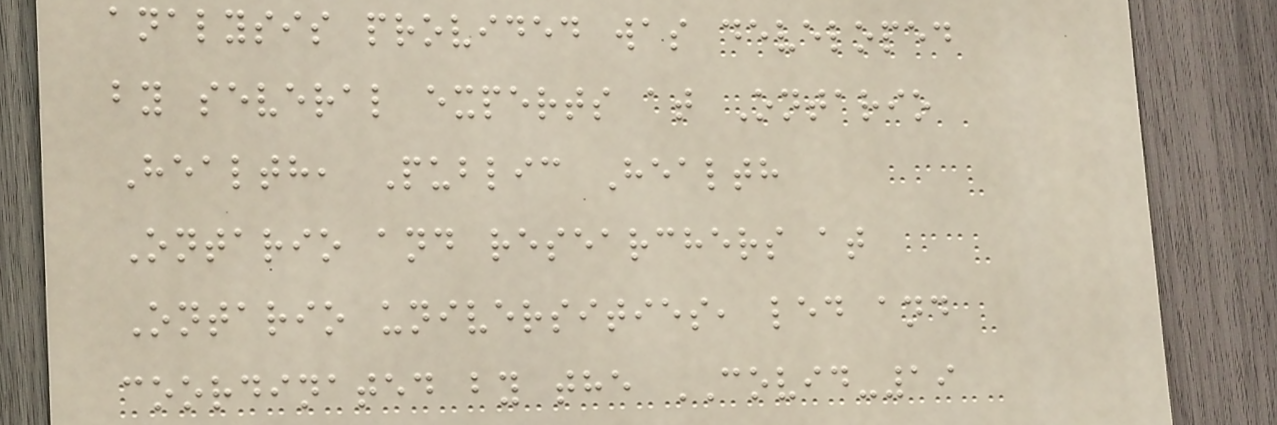analysis provided was developed
by several experts at Ontario
Health, Public Health
Ontario and researchers at
Ontario universities, led and
coordinated by the COVID-19
